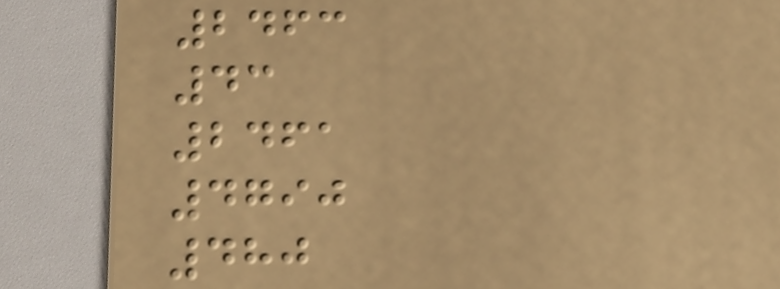2463
43
2461
4790
480
